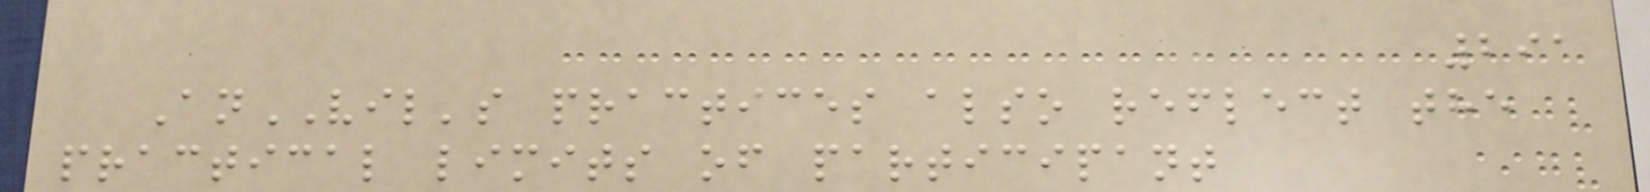291
AnVIL's practices also reflect the
practical limits of participant
